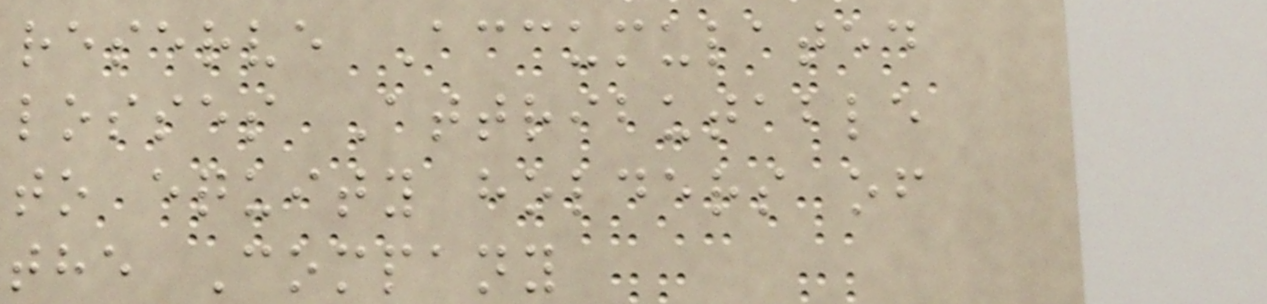reserve Accumulated
losses Attributable
to equity holders of
the Company
